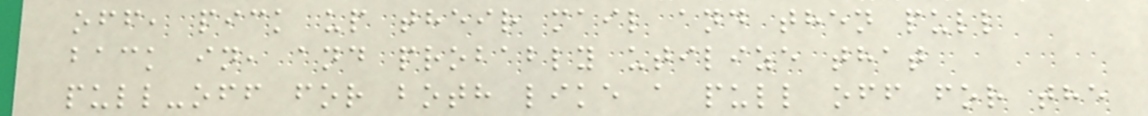off, pick up their mail and then pull
back in, and probably utilize that
pull-off for both like a pull off for the
